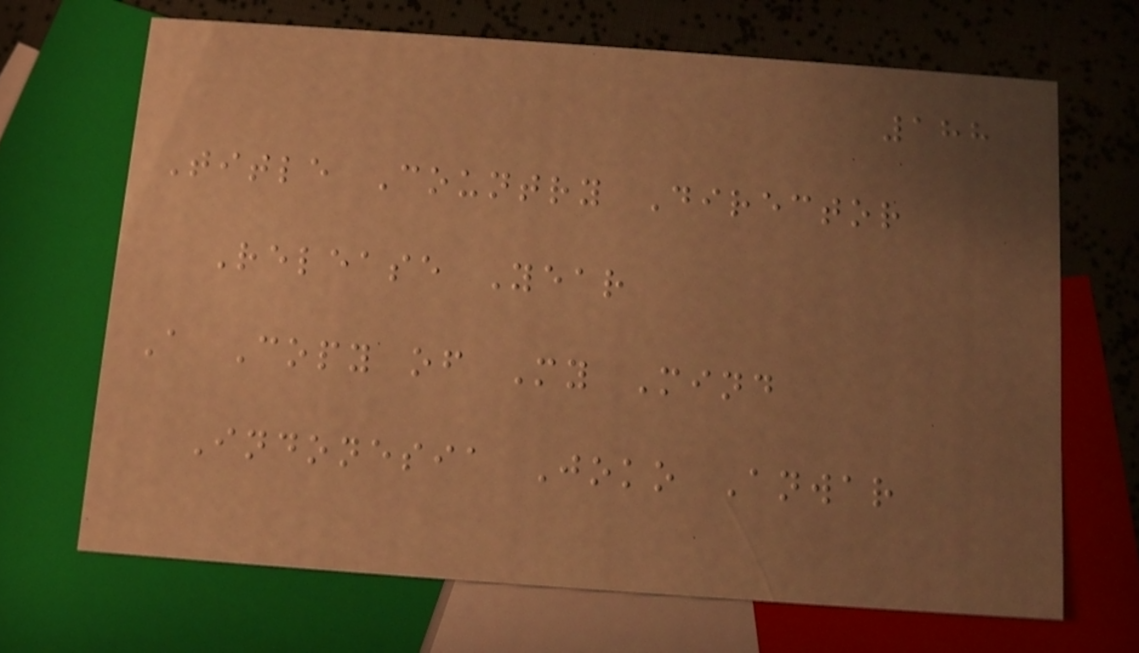188
Title Country Director
Release Year
A Copy of My Mind
Indonesia Joko Anwar
